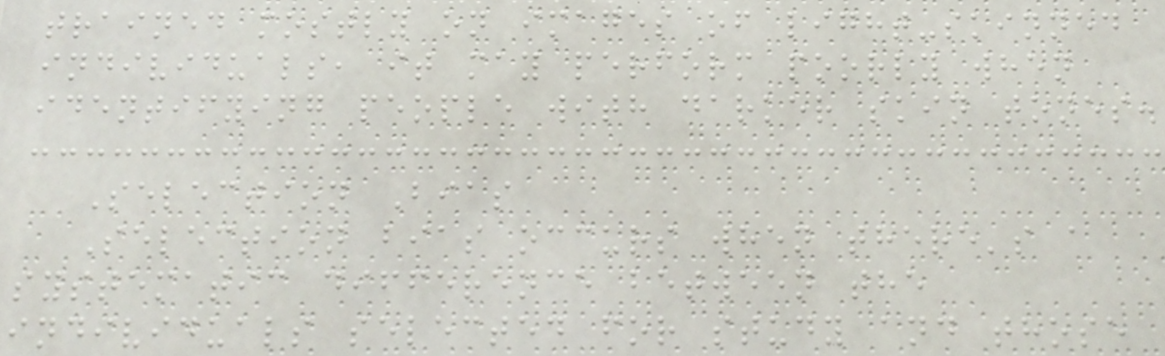trained mostly on images of light-skinned
individuals, it may perform poorly when
identifying people with darker skin tones.
Selection Bias
Selection bias occurs when there's a
systematic difference between the
individuals selected for study and those
